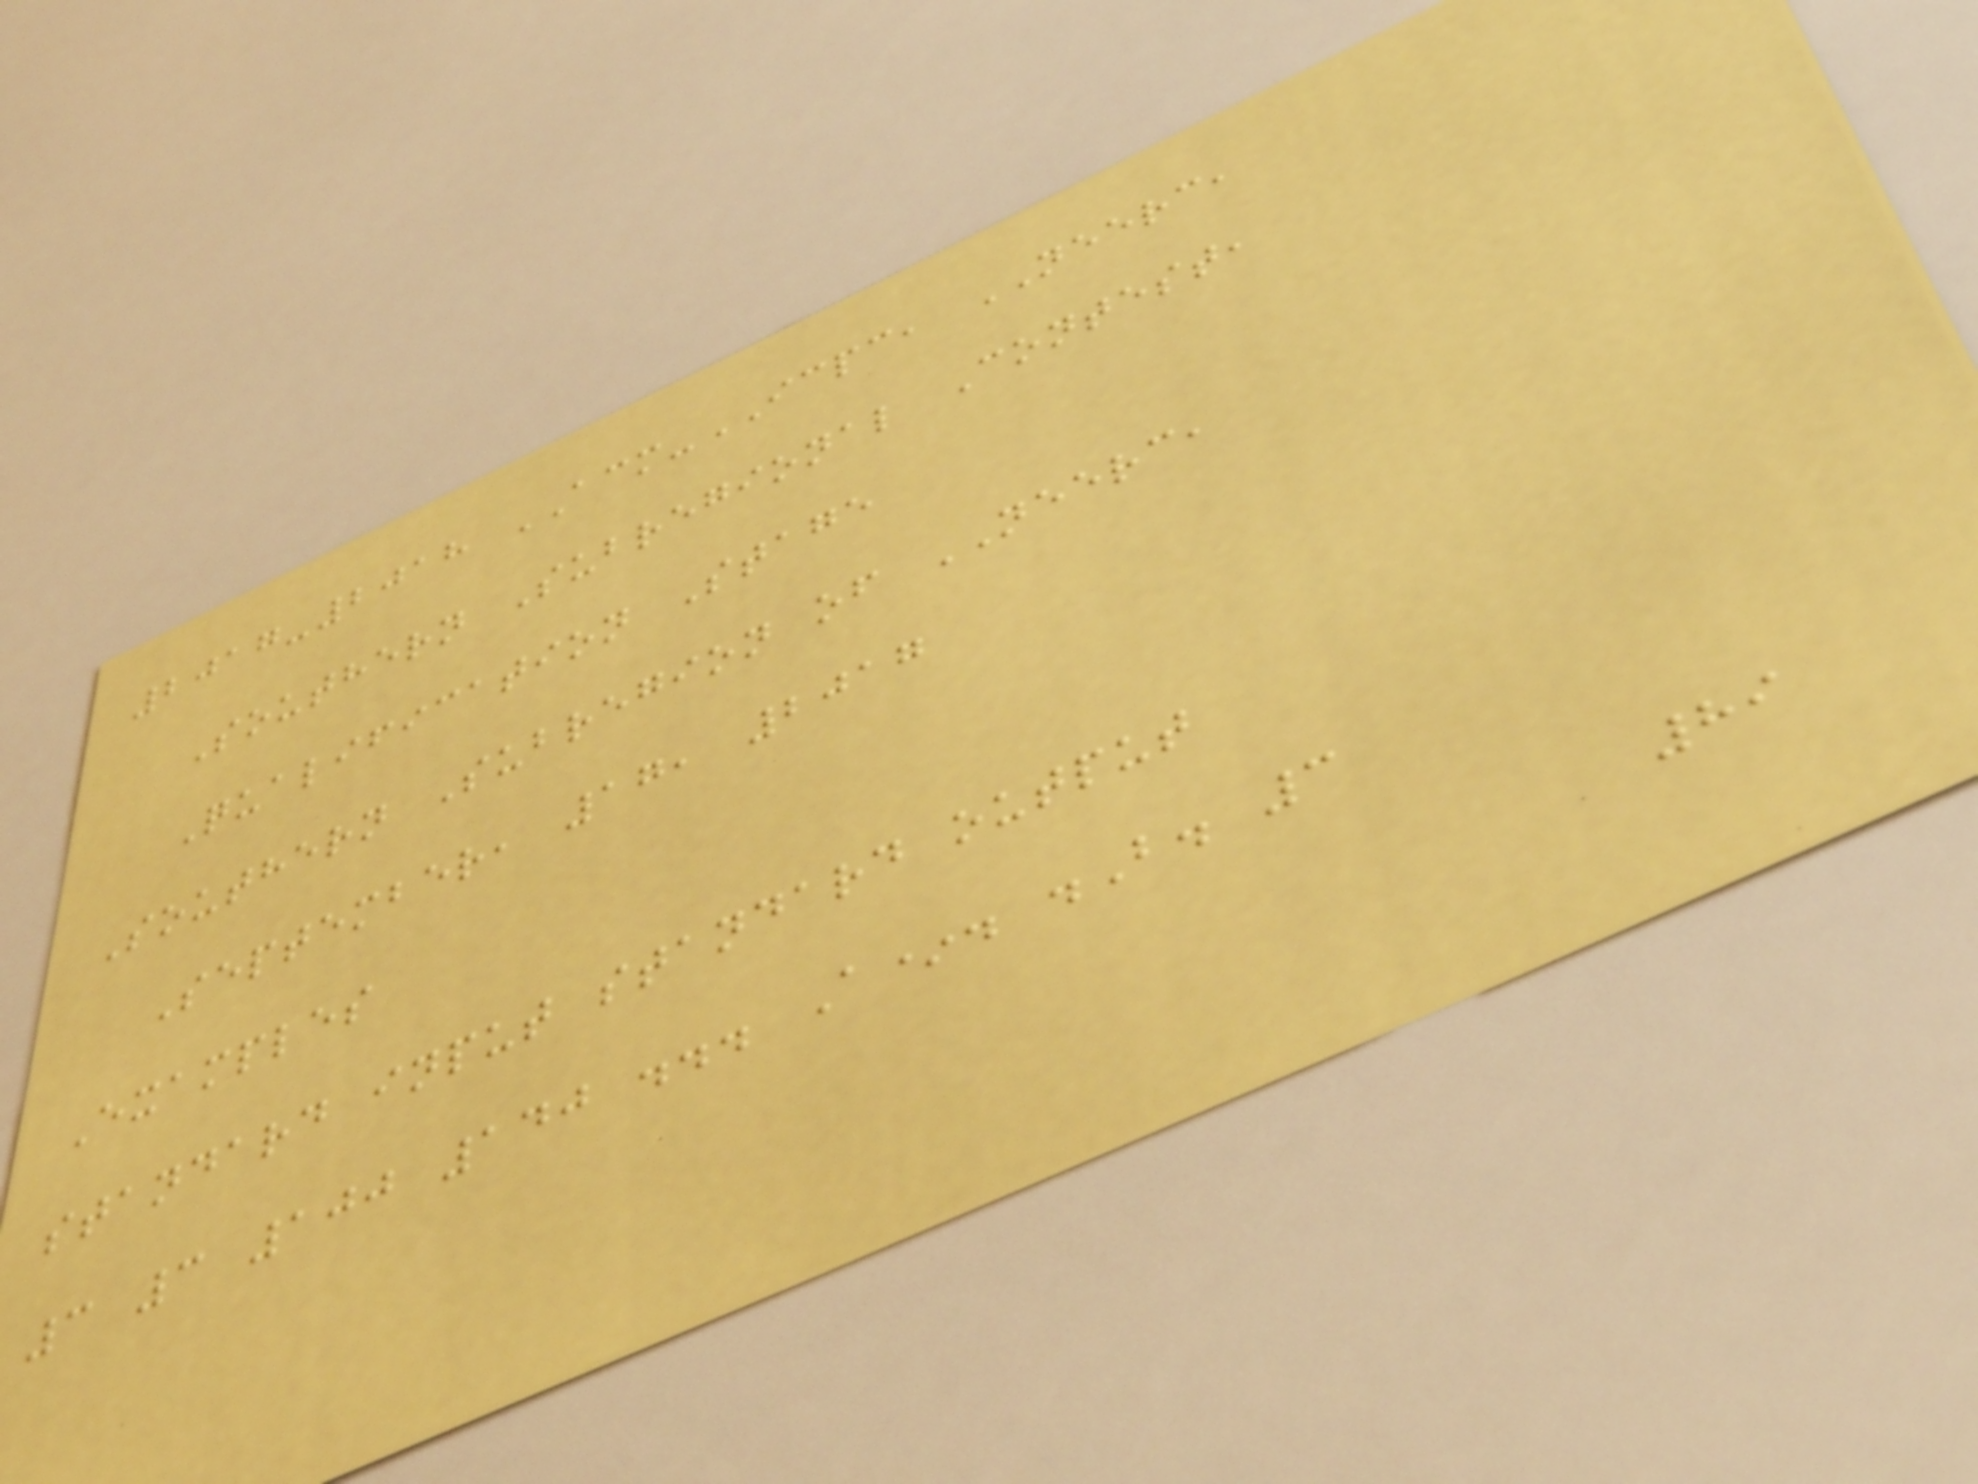2017-2018 ACM-ICPC, NEERC,
Southern Subregional Contest,
Qualification Stage
Southern Subregion of NEERC,
September, 17, 2017
Examples
standard input standard output
3 3 100 140 ... A*. .B. 3
89
